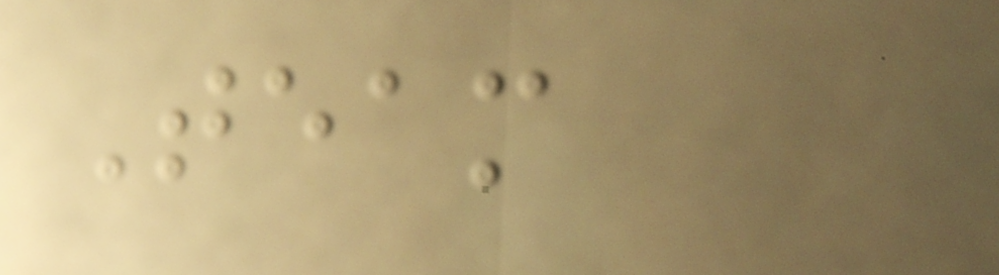Team
